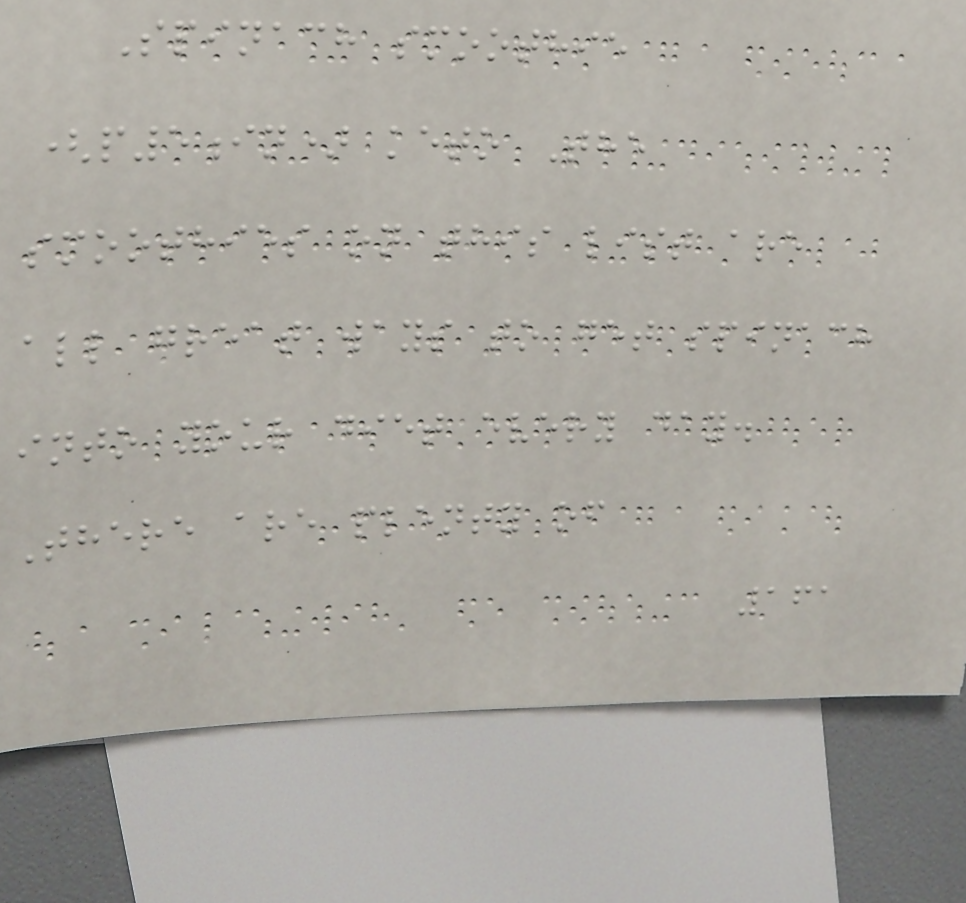Spinach smoothie
(p5in) keto The
smoothies on this list are
all great ways to get spinach
into your diet every day.
There are plenty of
161
